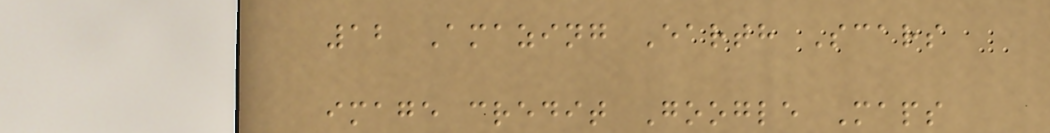12 Amazing Earth Scars
image credit Google Maps
